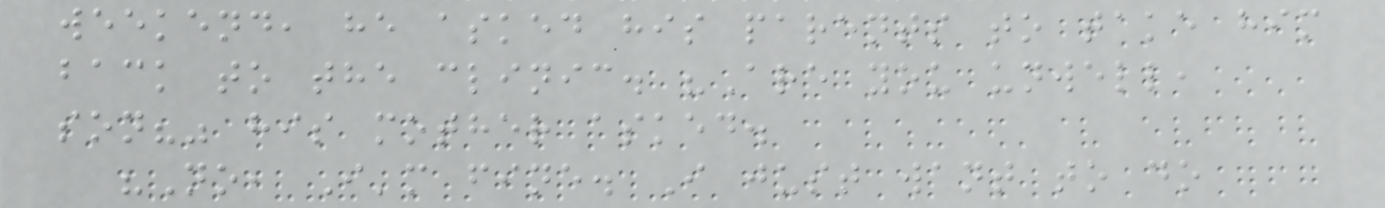weekend, he asked his parents to take him
back to the clinic. "Are you unwell,
son?" his mother asked.
"No, I'm fine. I just want to do
